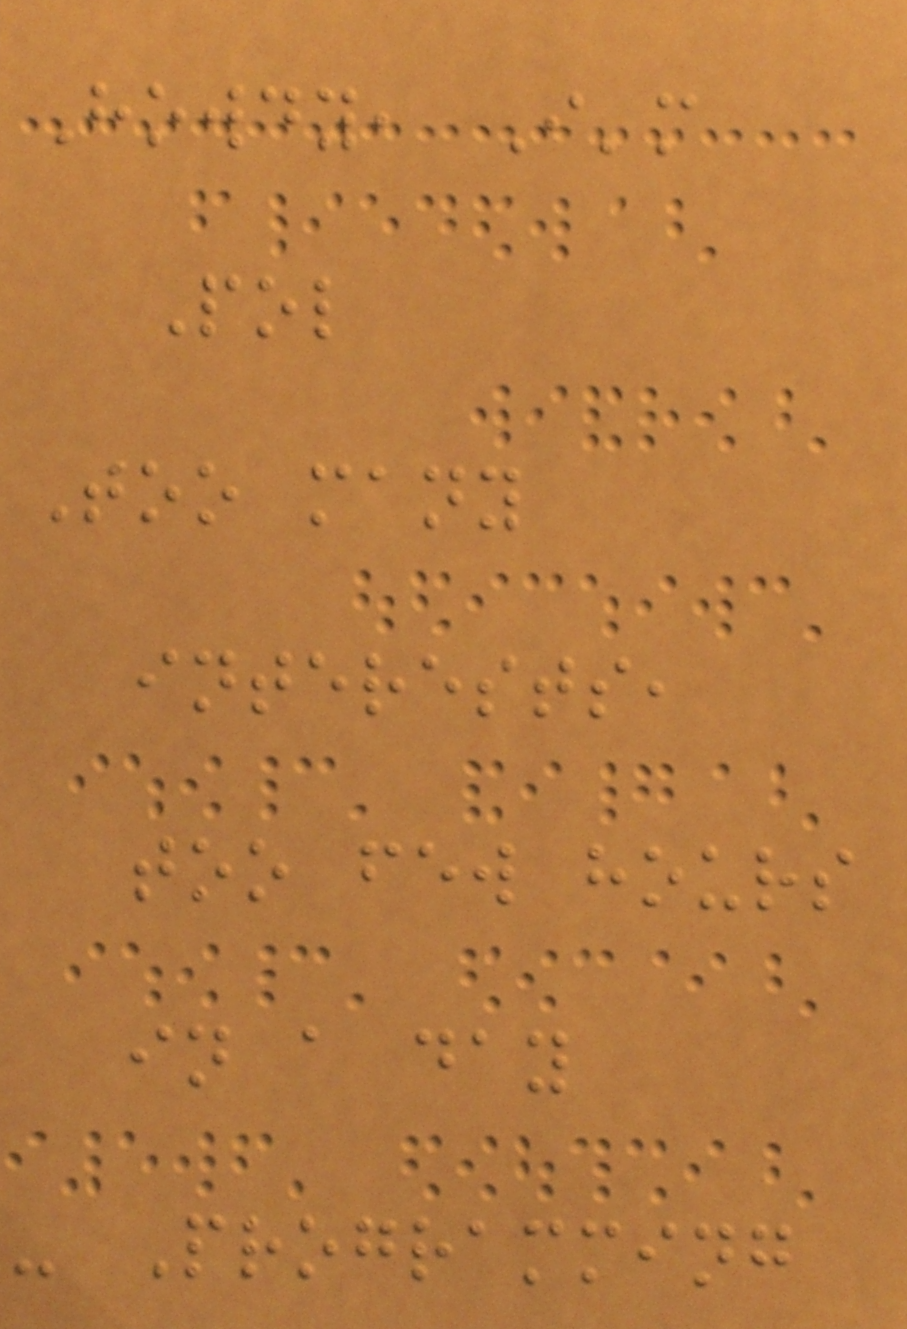Howdy, I'm
Pol
Too many
interests,
too few hours
in a day
- Programming
